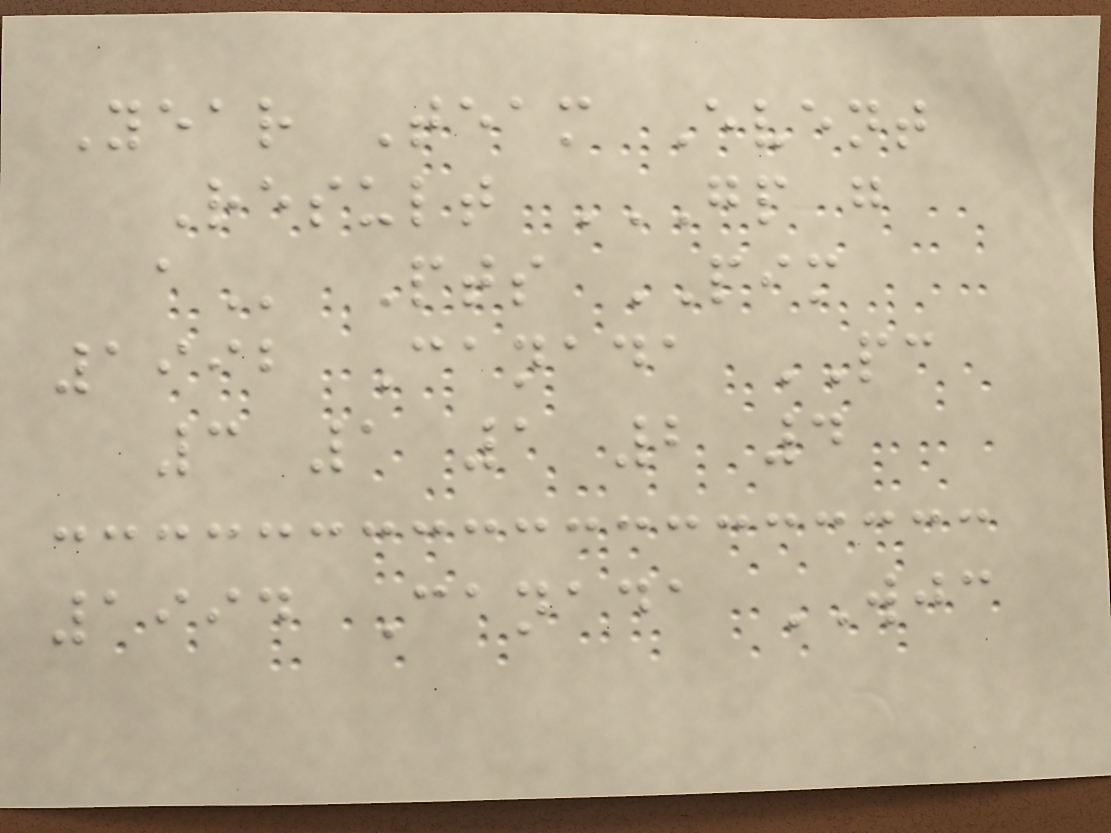Year Team Event
Result GP G
A Pts PIM
1992 Canada PC
3 1 1 2 4
1994 Canada WJC
